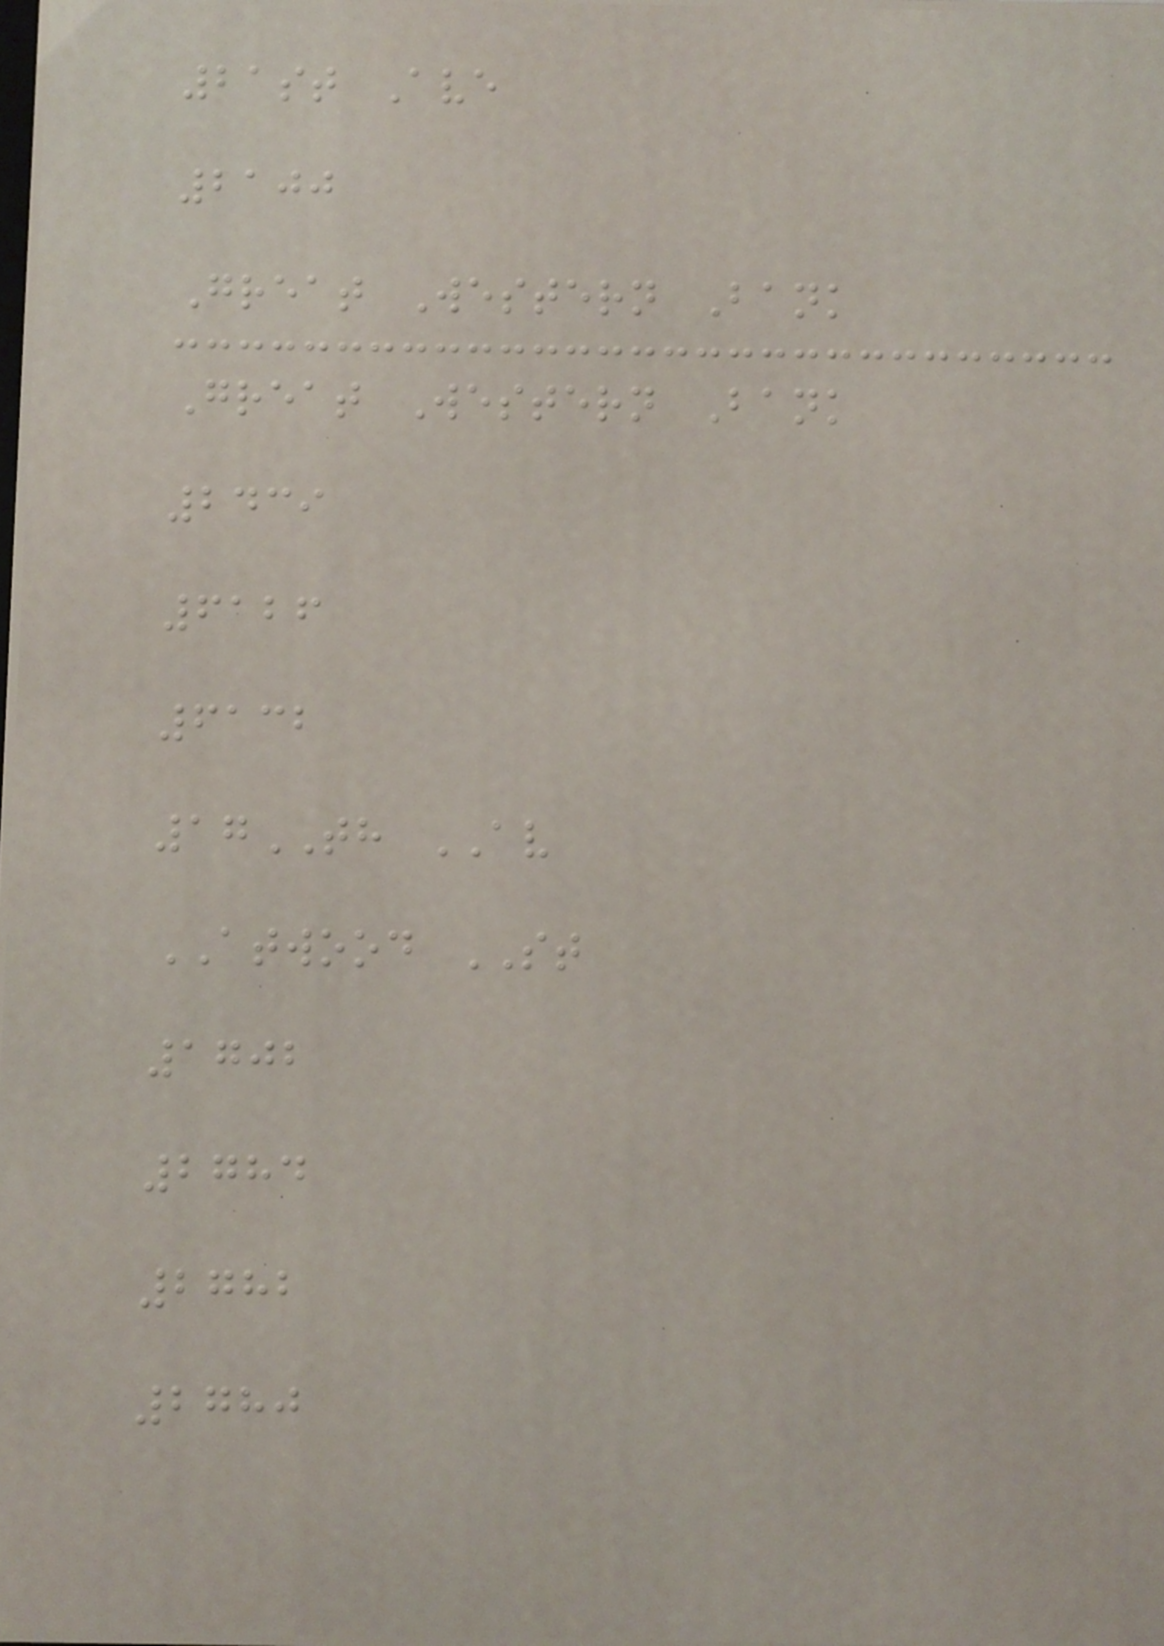21st Ave
2100
Great Western Bank
Great Western Bank
2439
6126
6132
17TH AV
ATWOOD ST
1702
2784
2782
2780
